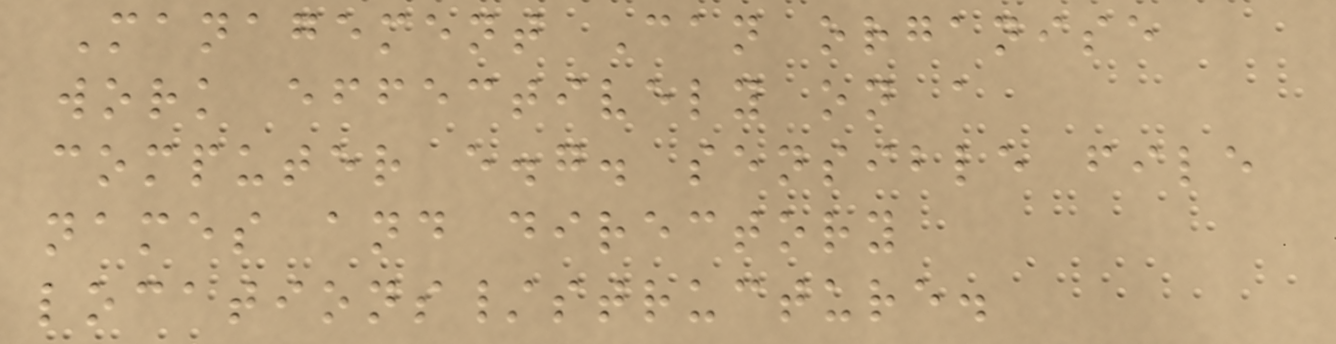Management Can organise
work effectively on a
computer e.g. sensible file
names and directory
locations/structure.
